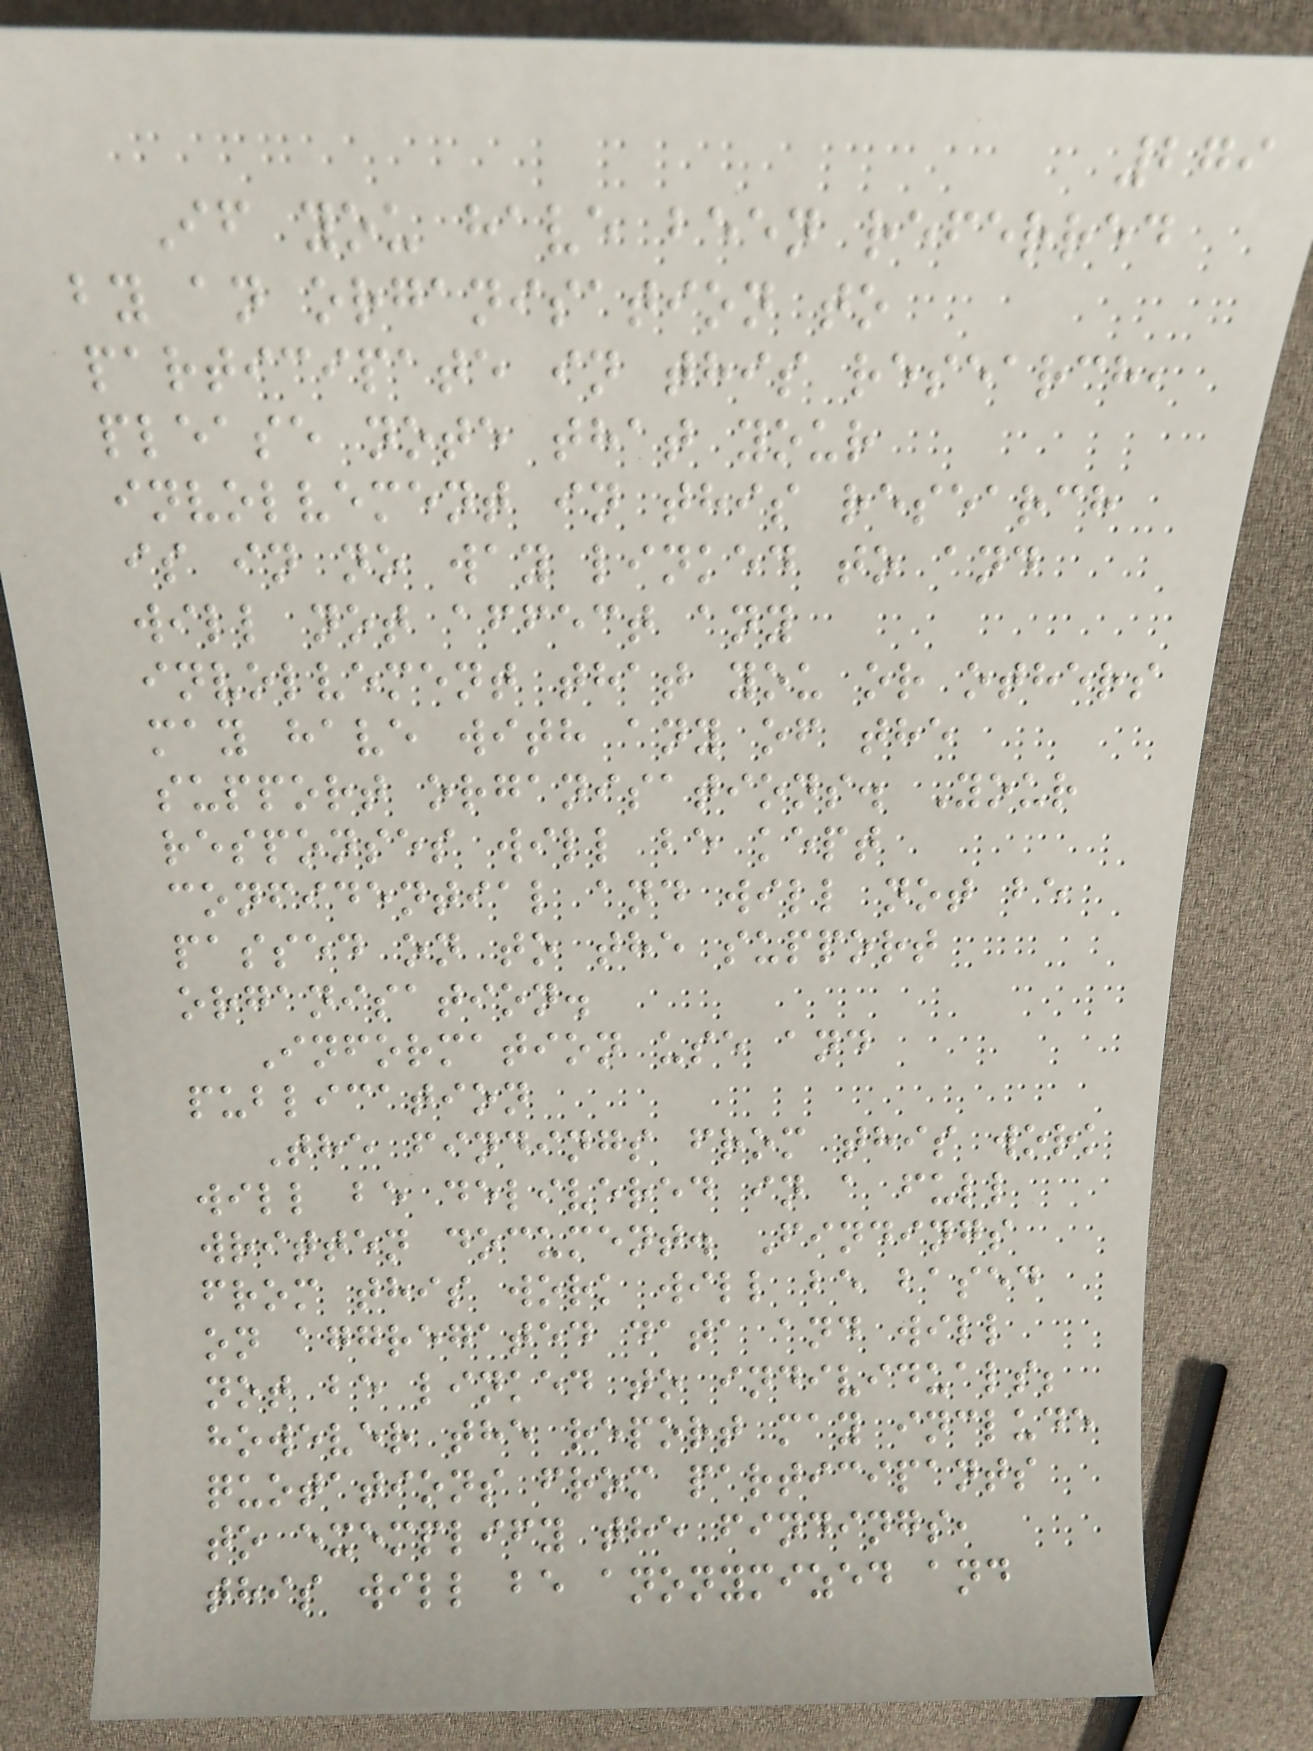279
If you have been referred
by an organisation to
participate in this research,
please note that your
involvement in this research
is in no way linked to and
will not affect any
involvement that you or others
may have with any of the
support organisations. Your
responses will be kept
confidential and will not be
passed on to the support
organisation.
Information use and
publication
The findings from this work
will be delivered in a full
written document. Findings
from this work will be based
on aggregated data and will
not be linked to individuals;
however the report may include
quotations from participants
to exemplify the findings,
this will be anonymized and
